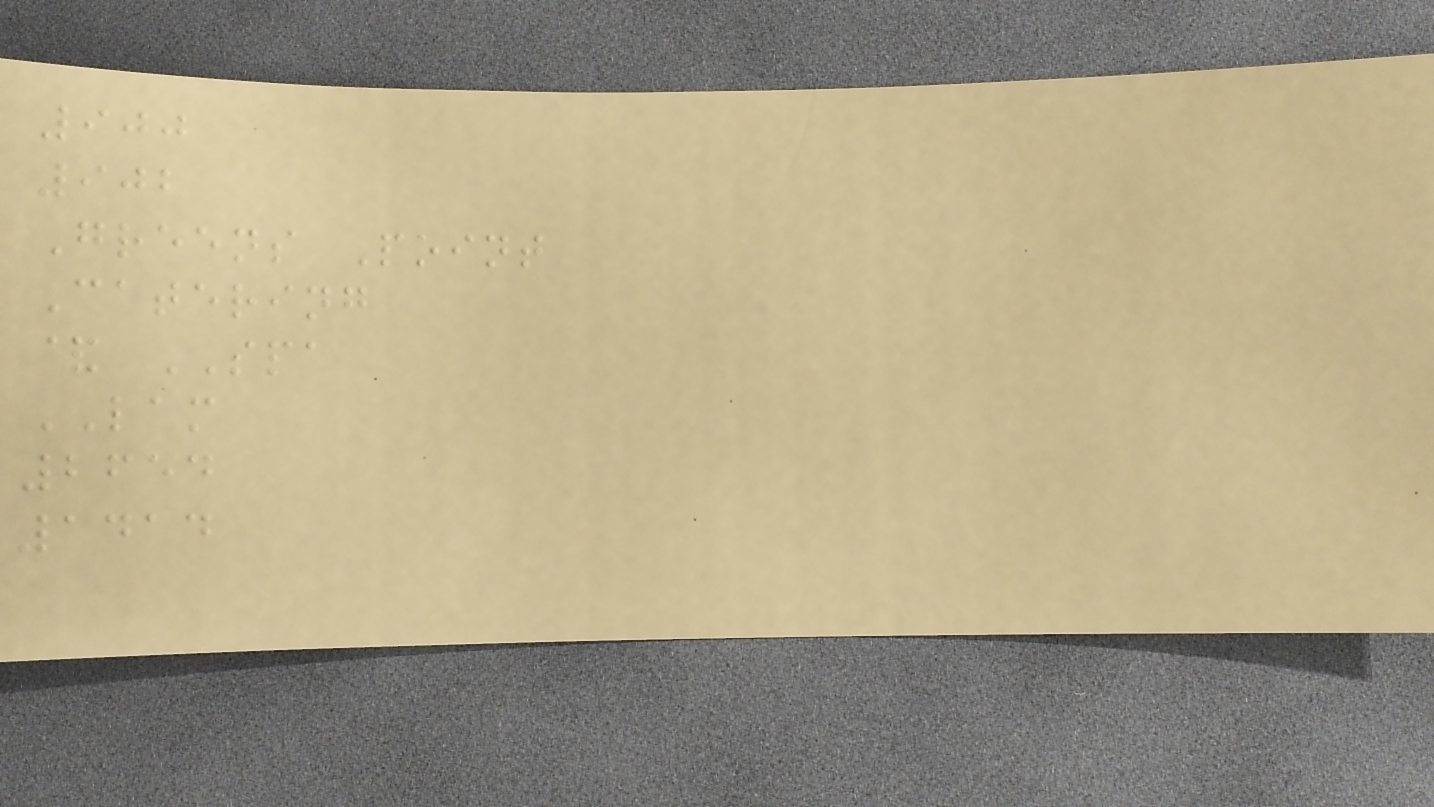900
902
Greens Point
Catering
& SPA
LAM
2654
1414
